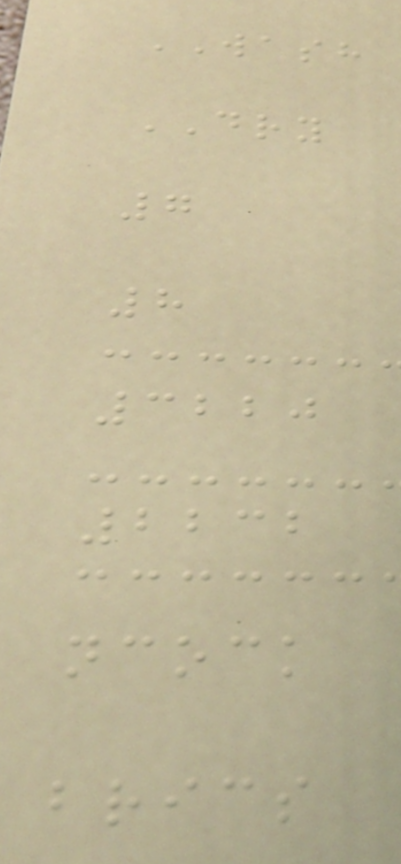WASH
DRY
7
8
3220
2232
ncock
brics
